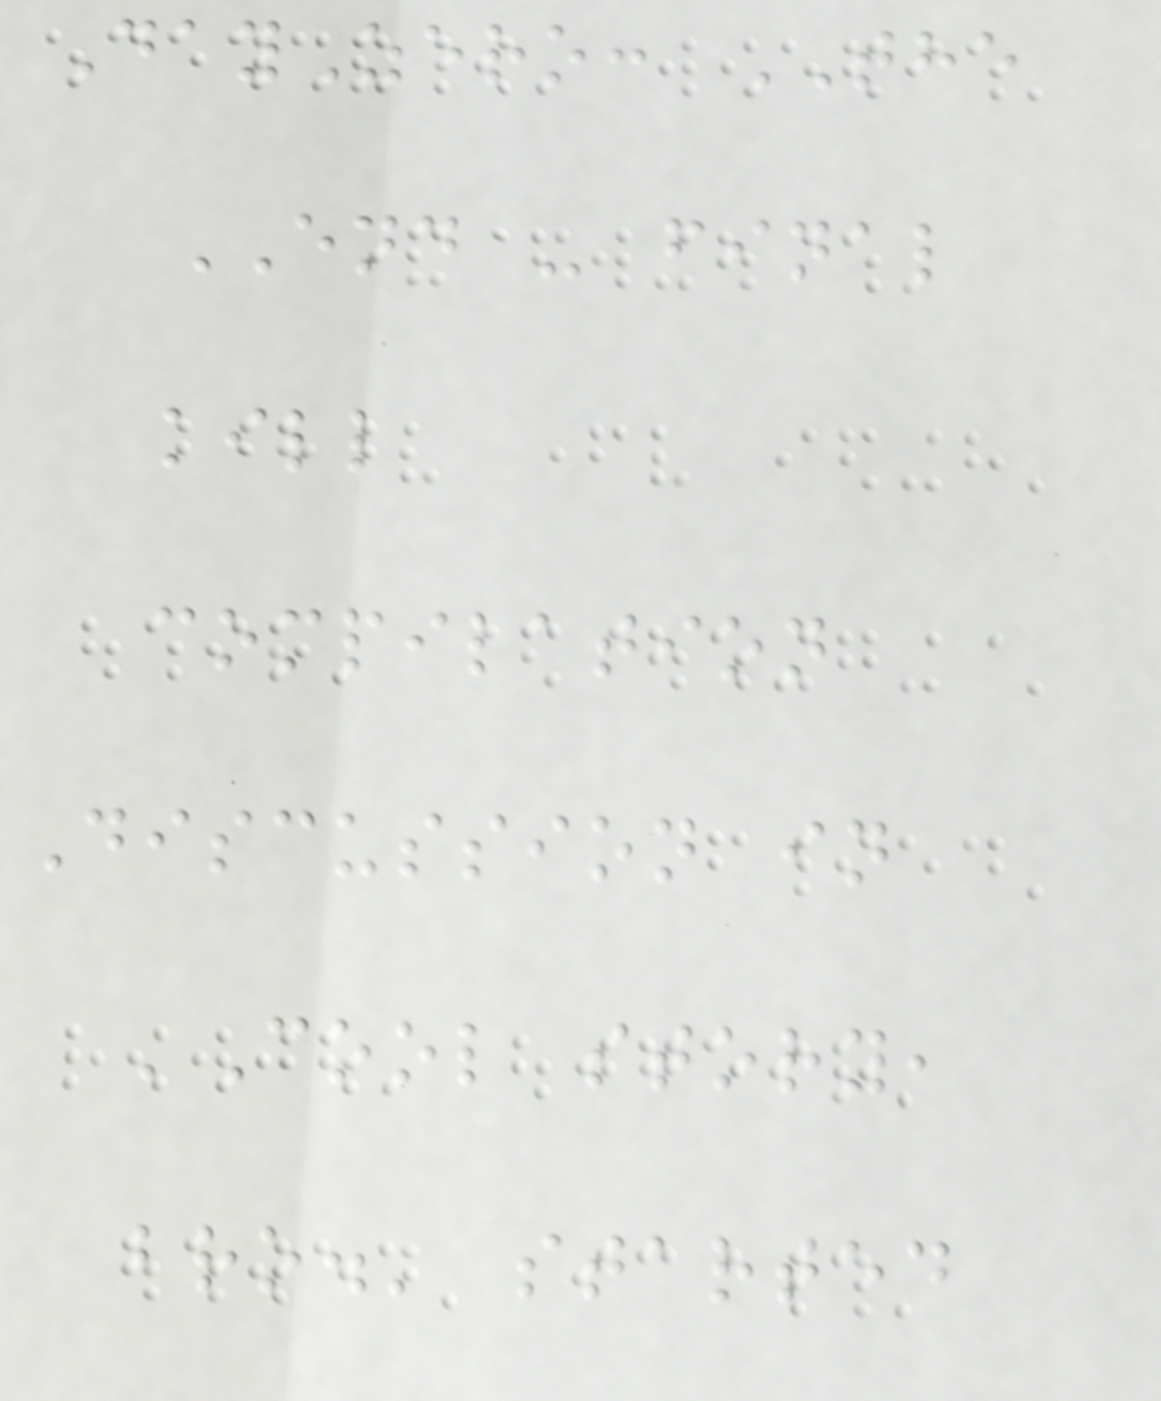DayZero: THE
END - final
kill
compilation
Discussion in
'Cool story,
bro.' started
